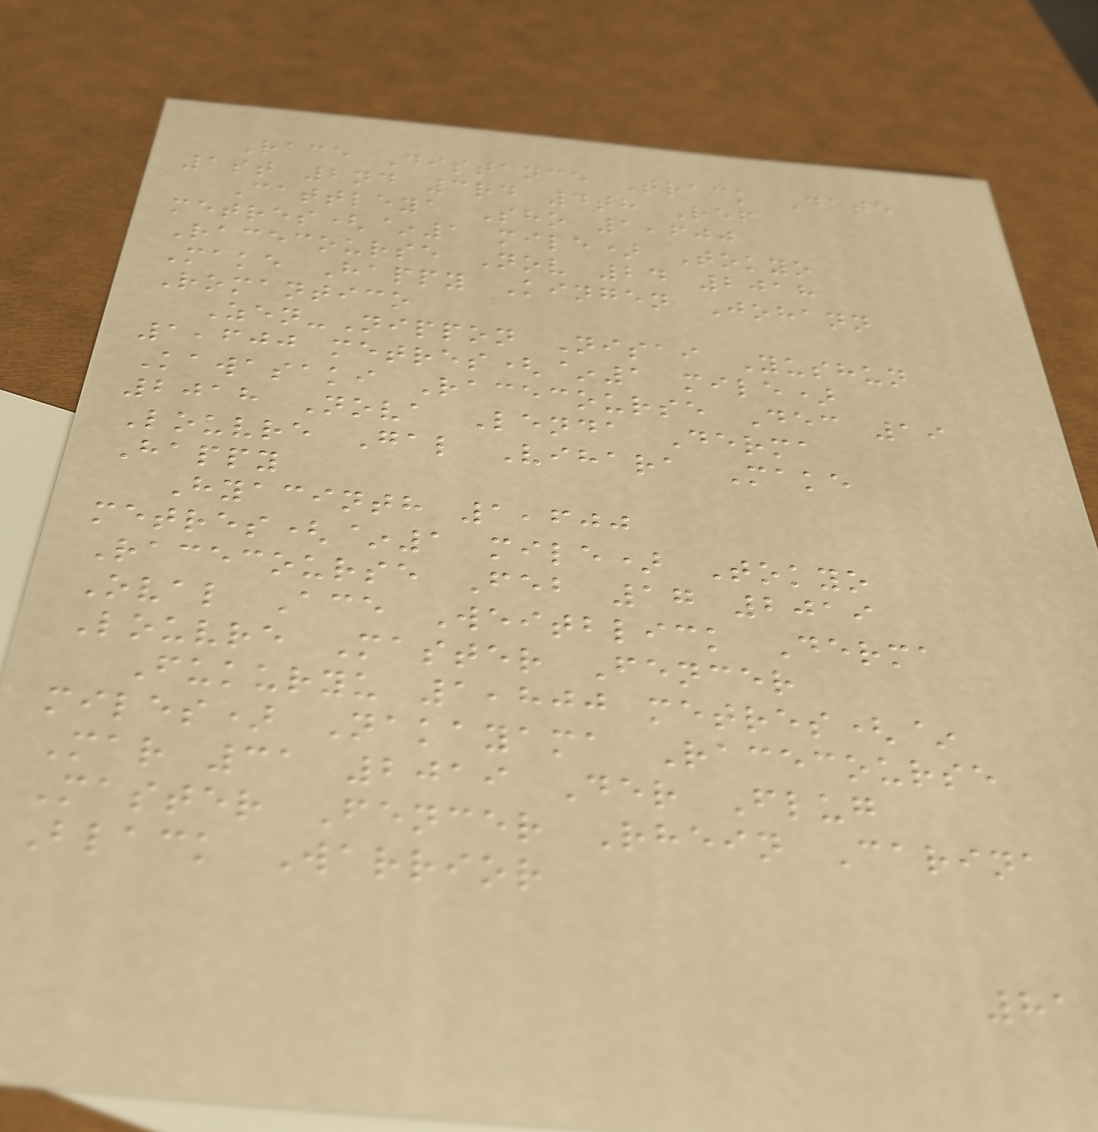Race Distance Track Date
1st 2nd 3rd 4th Ref
Cattleya Sho 1,600
metres(~1 mile) Tokyo
Racecourse Nov 24 2018
Make Happy Kingen Johann
Romantico
Zen-Nippon Nisai Yushun
1,600 metres(~1 mile)
Kawasaki Racecourse Dec 19
2018 Nova Lenda Derma
Louvre Gal Vihara Make
Happy
Hyacinth 1,600
metres(~1 mile) Tokyo
Racecourse Feb 17 2019
Oval Ace Weitblick Derma
Louvre Master Fencer
Fukuryu 1,800 metres(~
miles) Nakayama Racecourse
Mar 31 2019 Der Flug
Master Fencer Rhein Carina
Black Warrior
81
